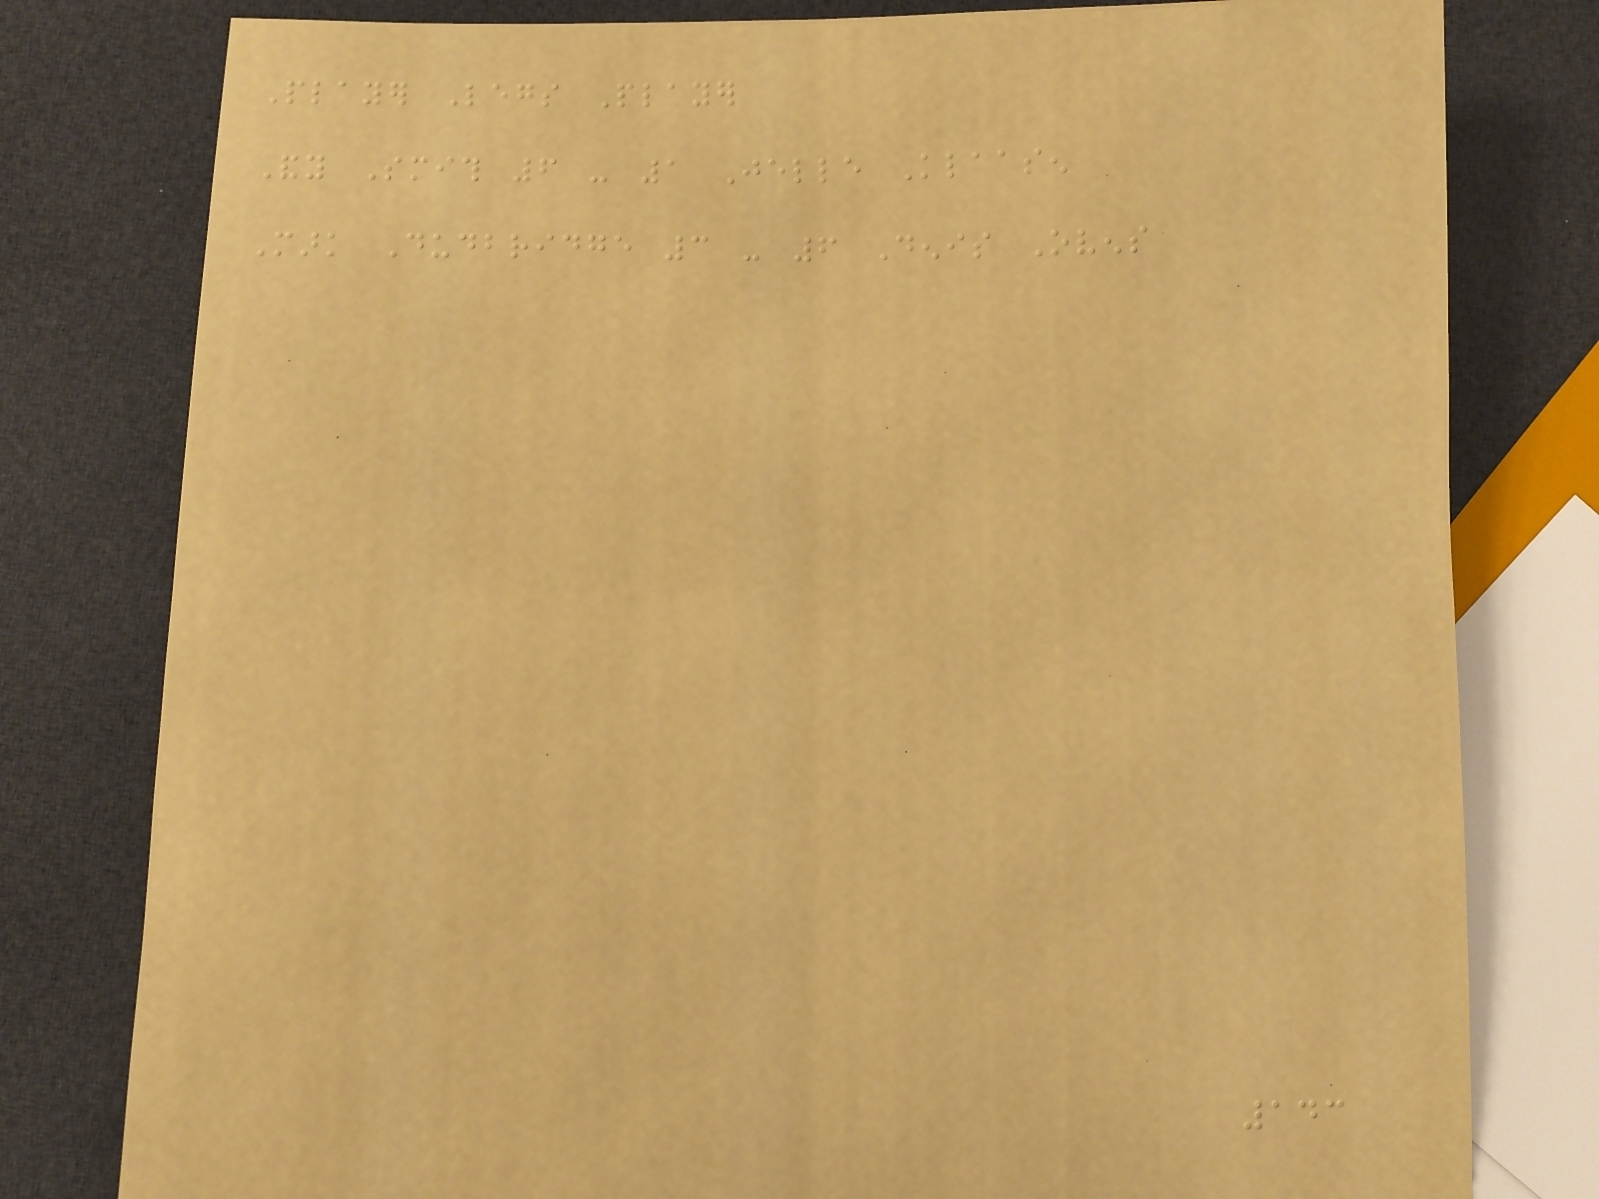Player Legs Player
Andy Smith 6 - 1 Jelle Klaasen
Mark Dudbridge 3 - 6 Denis Ovens
143
